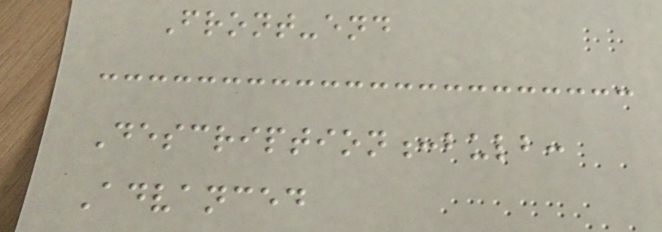Front-end
Description:bulb:
Advanced
